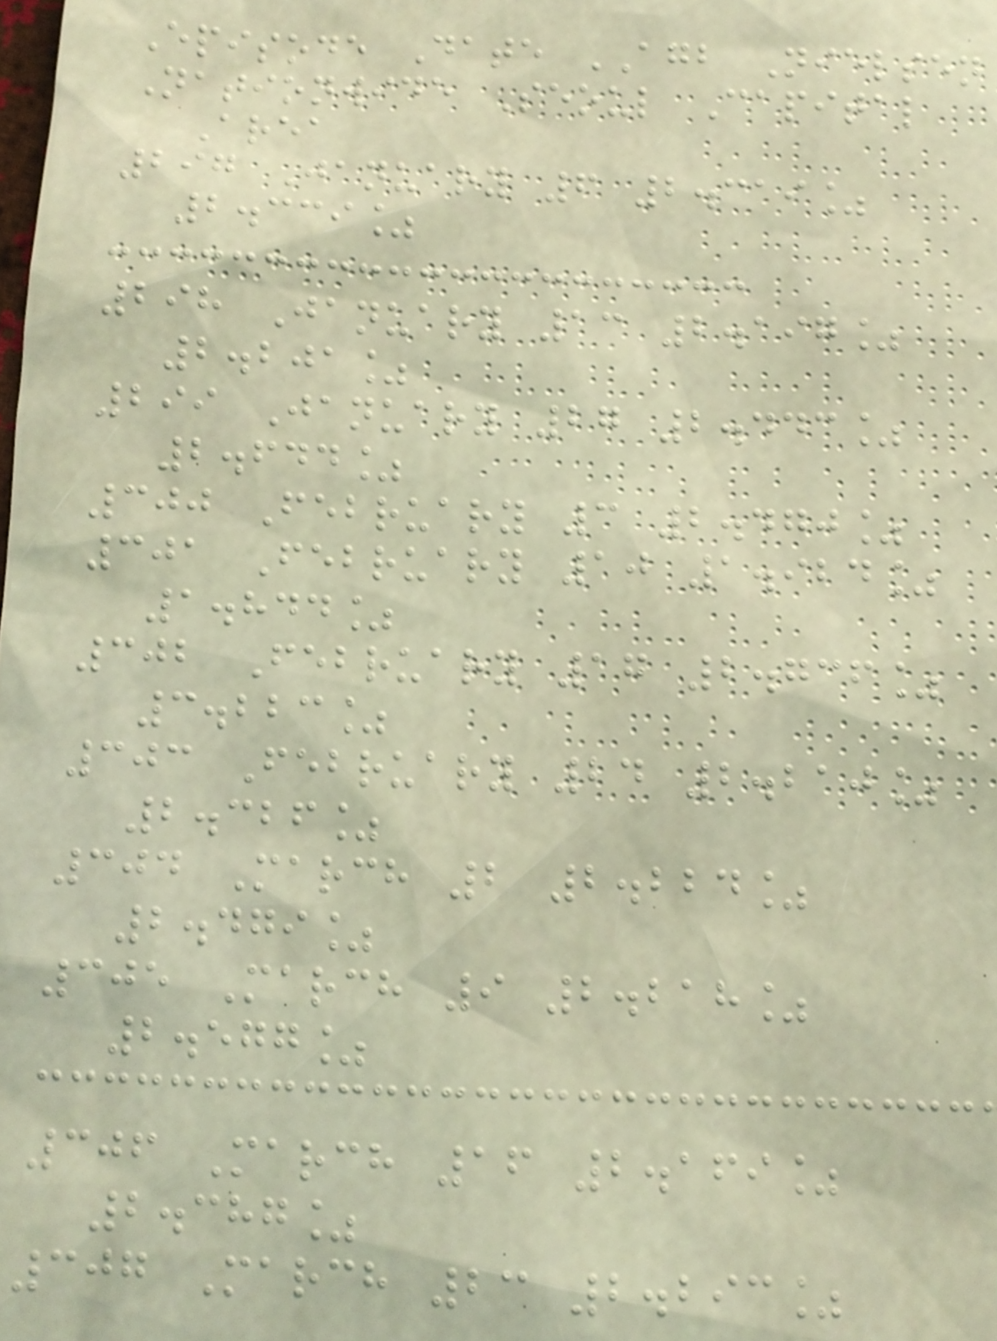Episode Date AGB Nielsen
Nationwide Seoul Capital
Area
297 January 6 2.319%
2.339%
298 January 13 2.197%
2.201%
299 January 27 2.443%
2.644%
300 February 3 2.470%
301 February 10 1.924%
1.844%
302 February 17 2.736%
3.223%
303 February 24 2.210%
2.326%
304 March 2 2.224%
2.479%
305 March 9 2.218%
2.577%
306 March 16 2.169%
2.387%
307 March 23 2.293%
